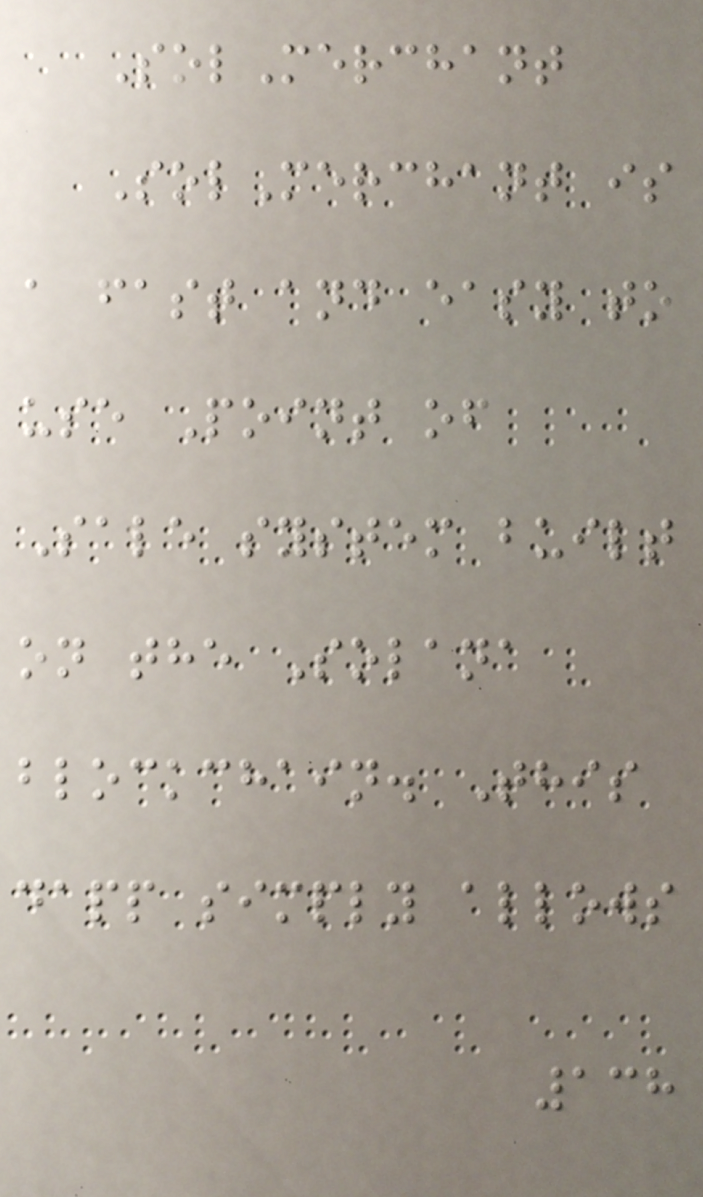SolMerchant
SolMerchant is
a fast and easy to
use Point of
Sale system built
on the Solana
blockchain. This
dapp simply allows
138
